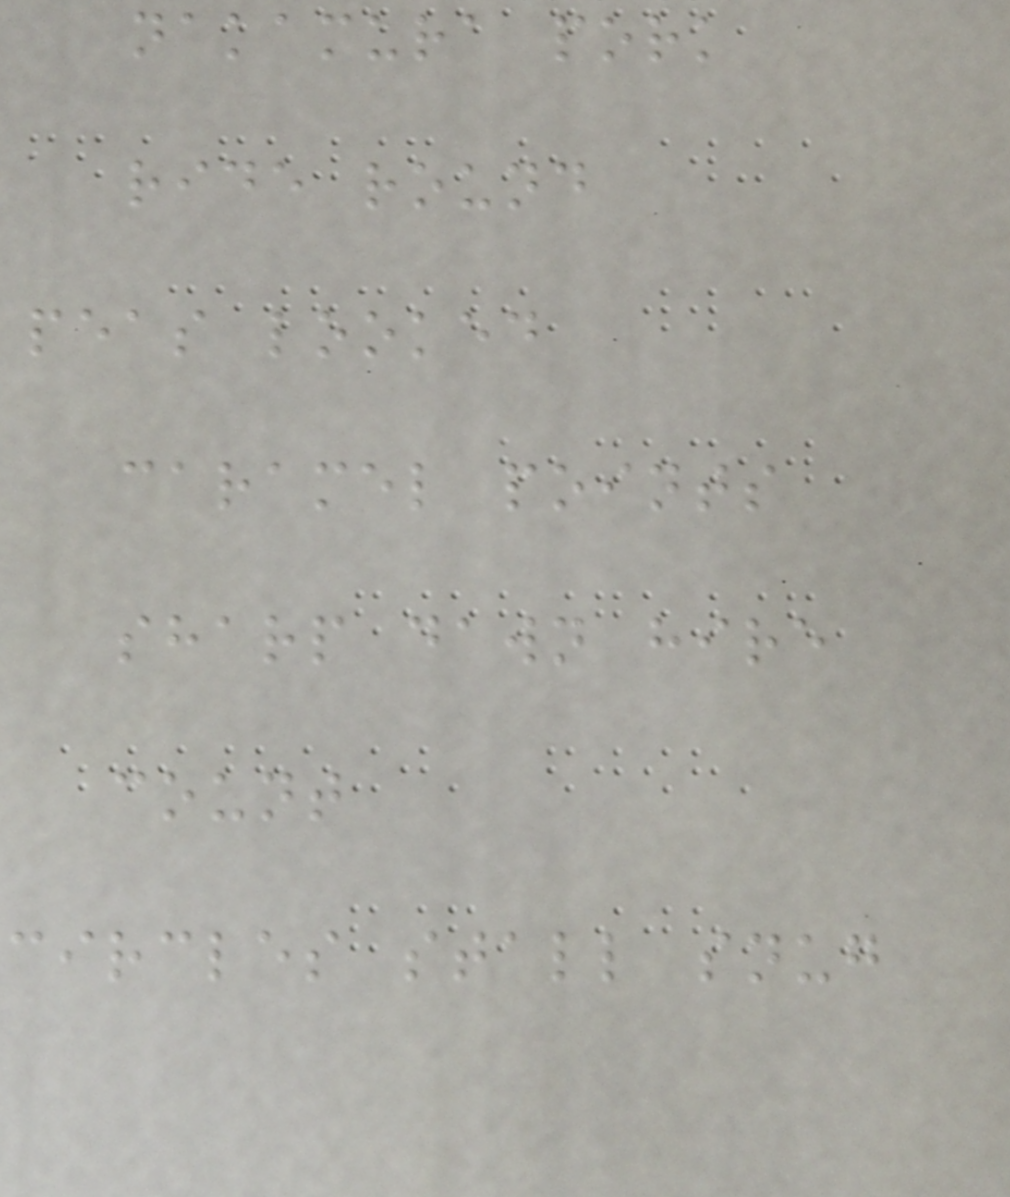nakamura pork
ride round
peas looked
caramel points
sharp dawn hire
count
circles stall snug
